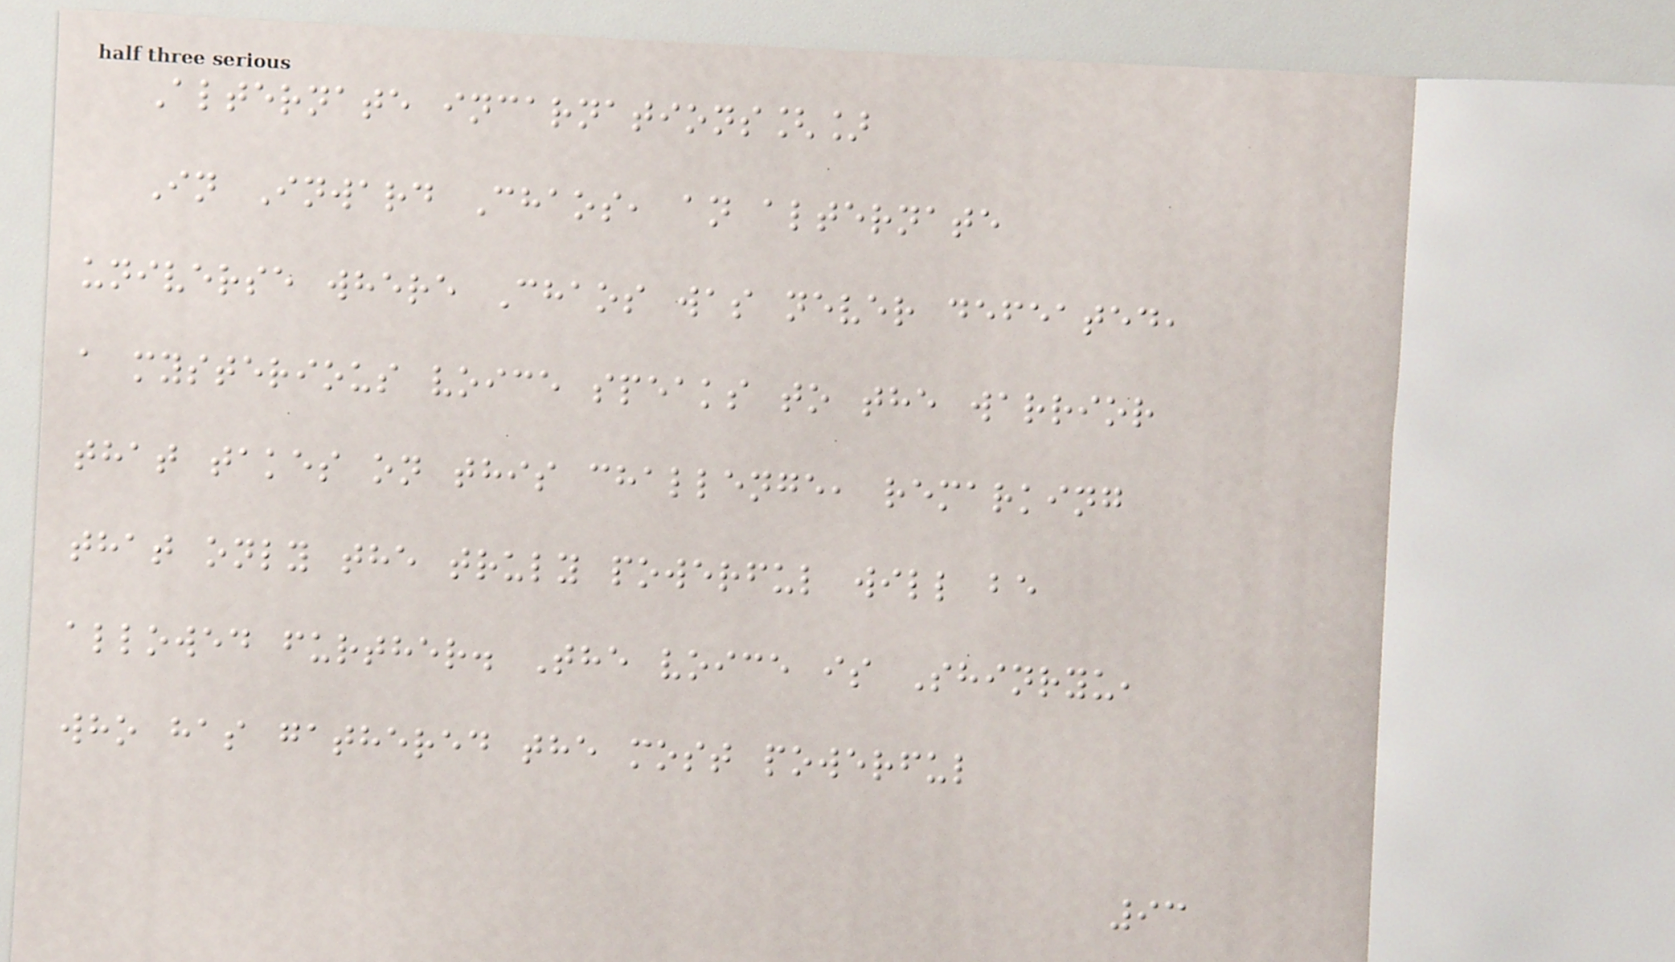Alternate incarnations[]
In Inward Chaos, an alternate
universe where Chaos was never defeated,
a mysterious voice speaks to the warrior
that takes on this challenge, remarking
that only the truly powerful will be
allowed further. The voice is Shinryu,
who has gathered the most powerful
93
